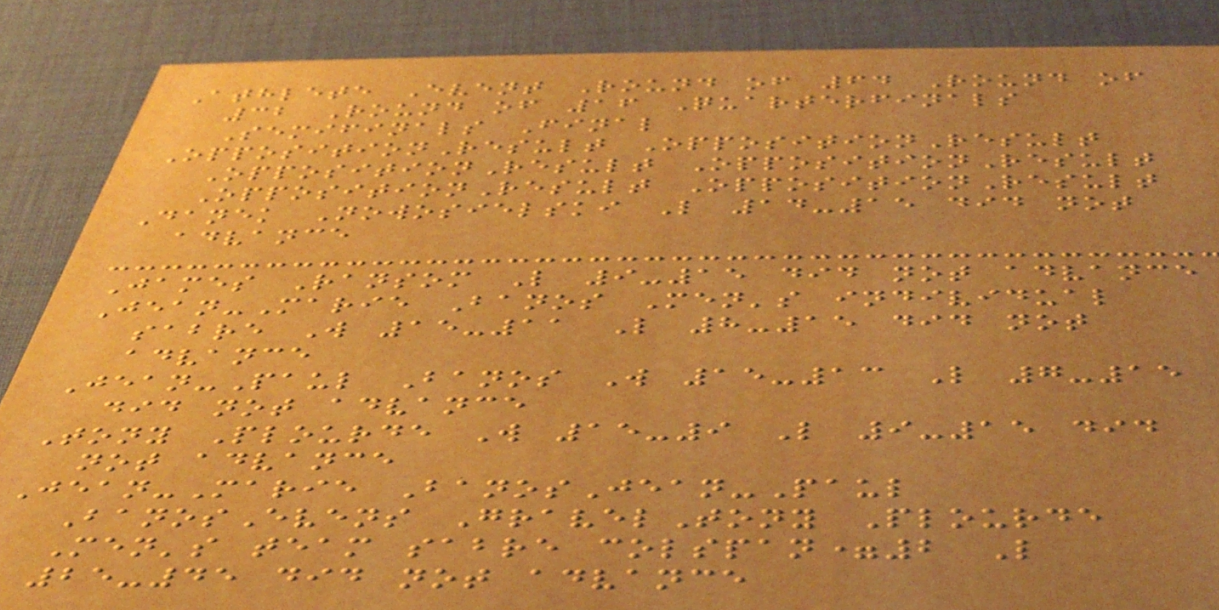Athlete Event Round of 64 Round of
32 Round of 16 Quarterfinals
Semifinals Final
OppositionResult OppositionResult
OppositionResult OppositionResult
OppositionResult OppositionResult
Danek Nowosielski L 14-15 did not
advance
James Ransom L 9-15 did not advance
Jean-Marie Banos Men's individual
sabre W 15-11 L 8-15 did not
advance
Jean-Paul Banos W 15-13 L 7-15
did not advance
Tony Plourde W 15-9 L 9-15 did
not advance
Jean-Marie BanosJean-Paul
BanosEvens GravelTony Plourde
Men's team sabre colspan=2 L
25-45 did not advance
